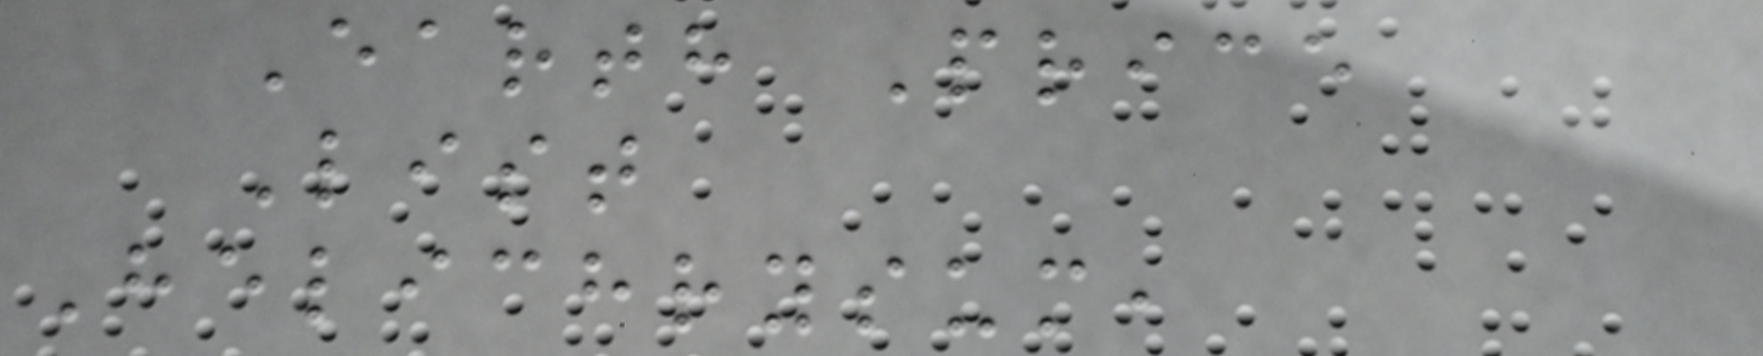Earth Price
List
Helichrysum,
